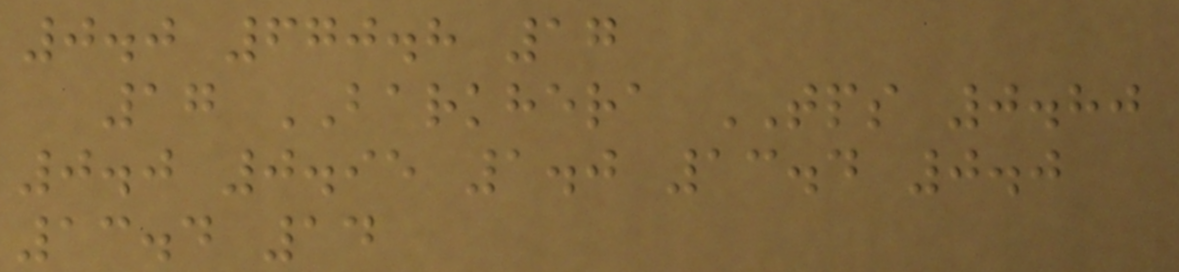0.0 670.8 17
17 BARKHERA TPS 0.80
0.0 0.95 1.0 13.4 0.0
13.4 14
